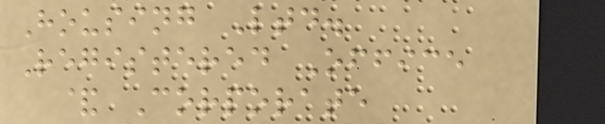Housing Ltd.
Registered Office
& Corporate
